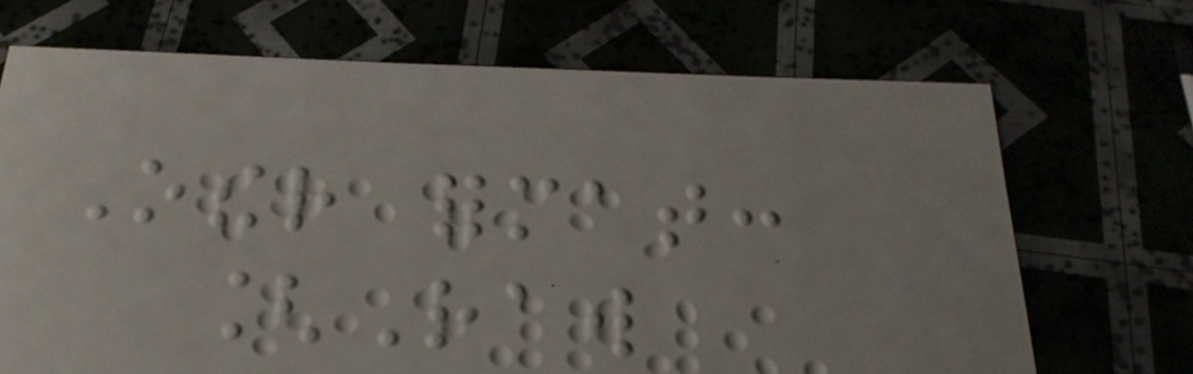Other format:
[Raw
